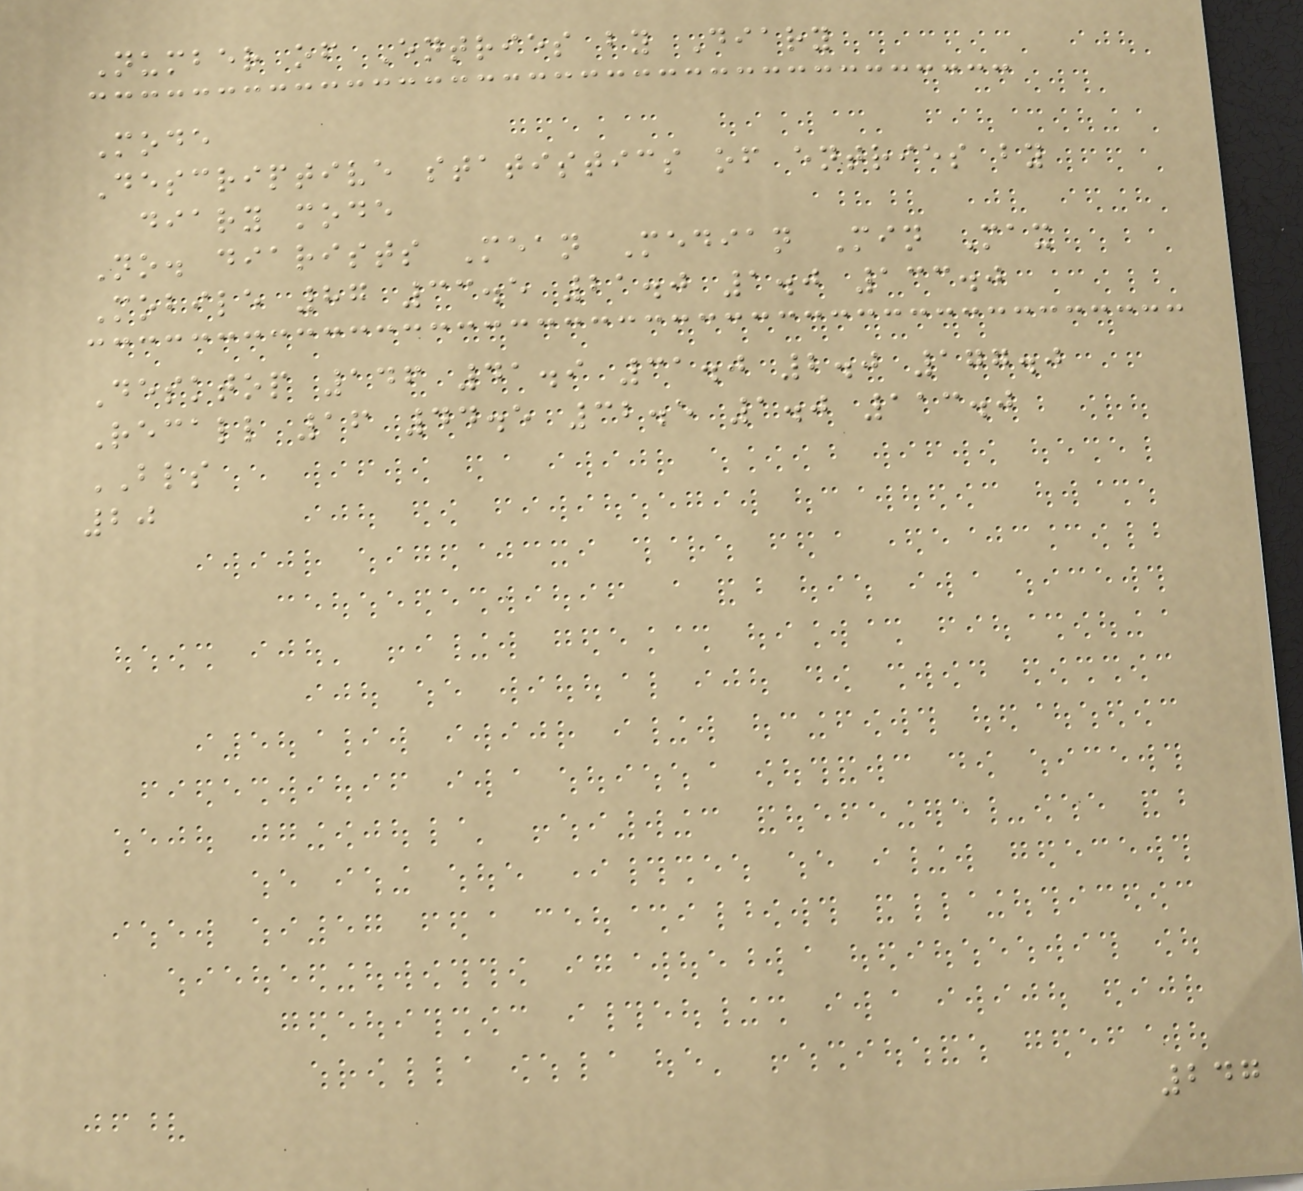Number of Entries by Diary
Mode
Descriptive statistics of entries by
diary mode
No. diarists Mean Median Min Max
Mobile 87 33.5 21.0 1.0 133.0
Desktop 146 41.9 31.0 2.0 177.0
Recall 16 44.5 32.5 1.0 113.0
BLS
20
247
